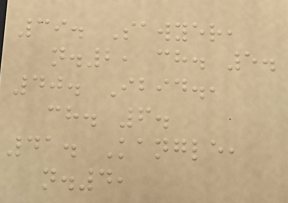39. Sawyer,
n.2, ch. 5.
40. Ibid.,
ch. 6.
41. Kangle,
n.4,
